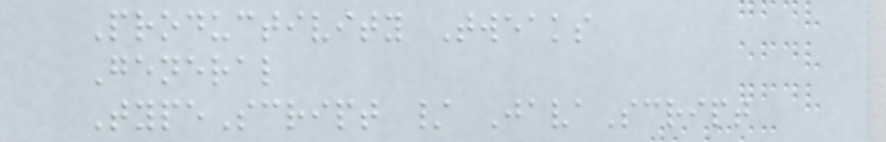Productivity Tweaks
General
TypeScript / JavaScript
